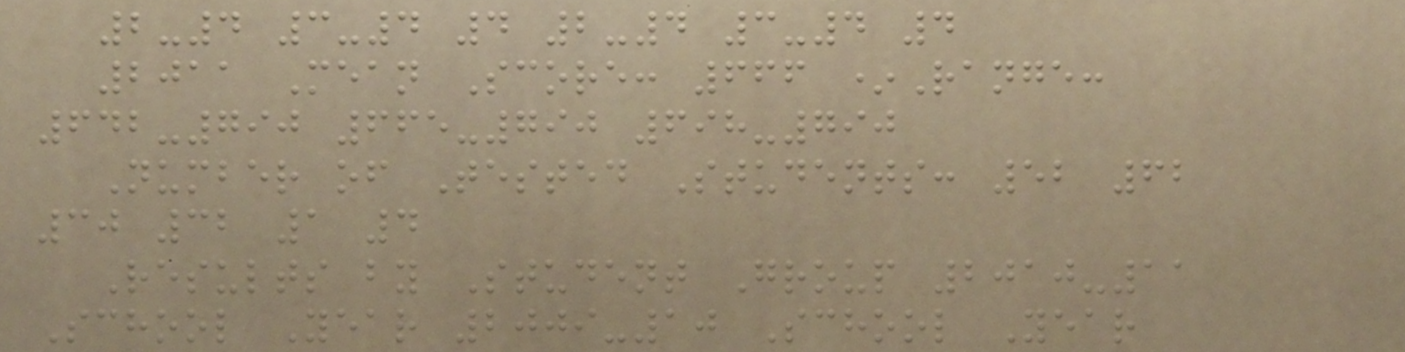2-4 3-4 4 2-4 3-4 4
2011 Mean Score: 666 *Range:
642-790 665-790 698-790
Number of Tested Students: 52 62
30 32 1 4
Results by Student Group 2010-11
School Year 2009-10 School Year
